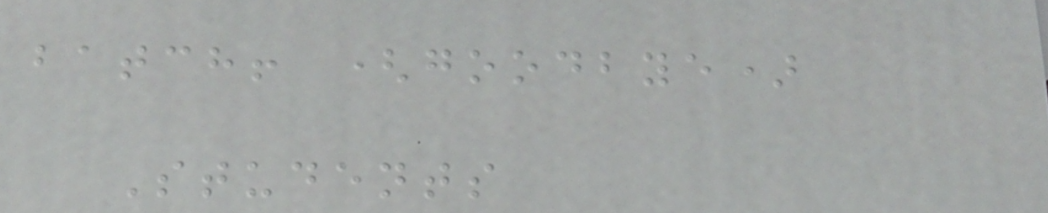batch! (goodbye)
Students
